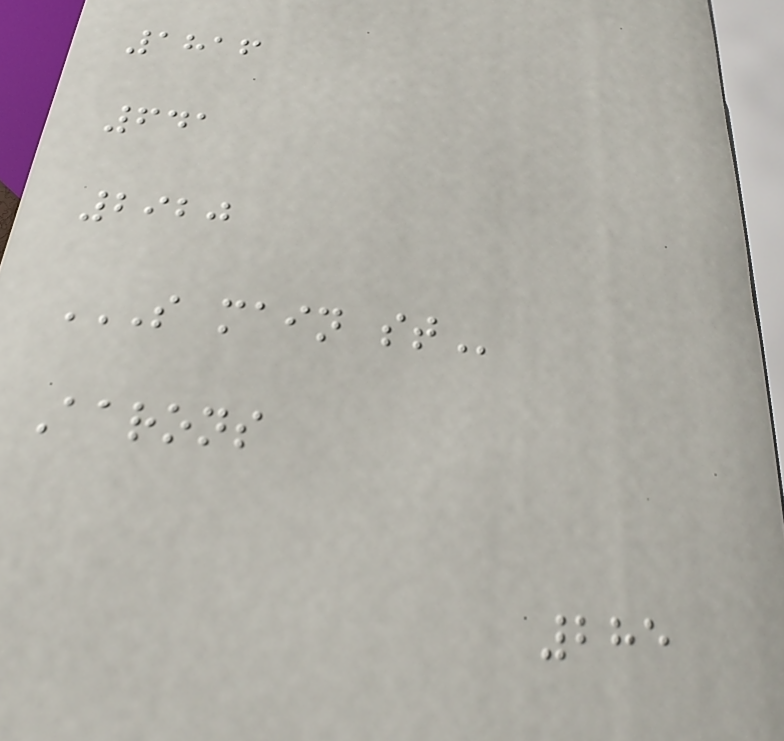1816
641
2920
S MAIN ST
Aarons
285
